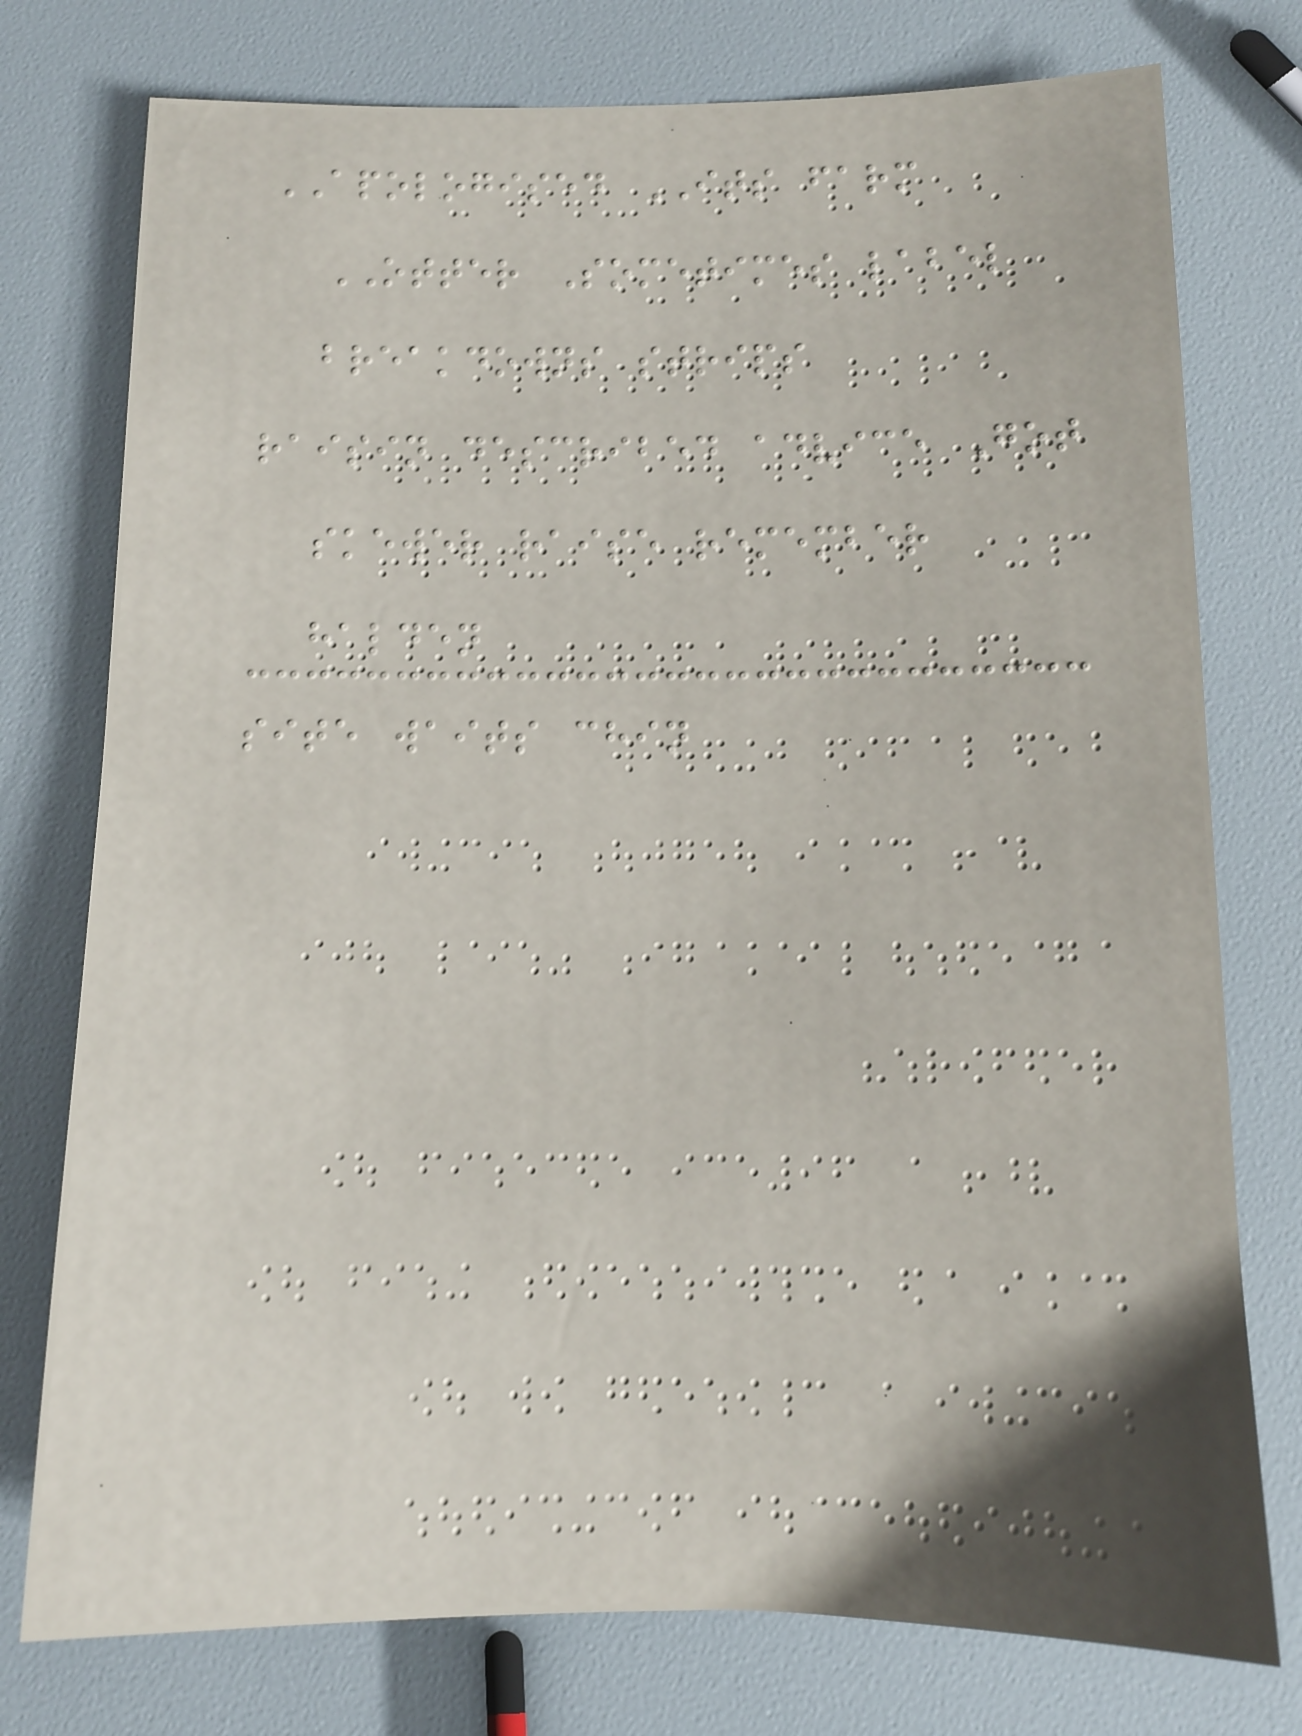APOLOGISED ITS farm
OTTER Sometimes label
breakdowns strips
raisin described advice Got
skewer raise remember
halden
site waits chin
